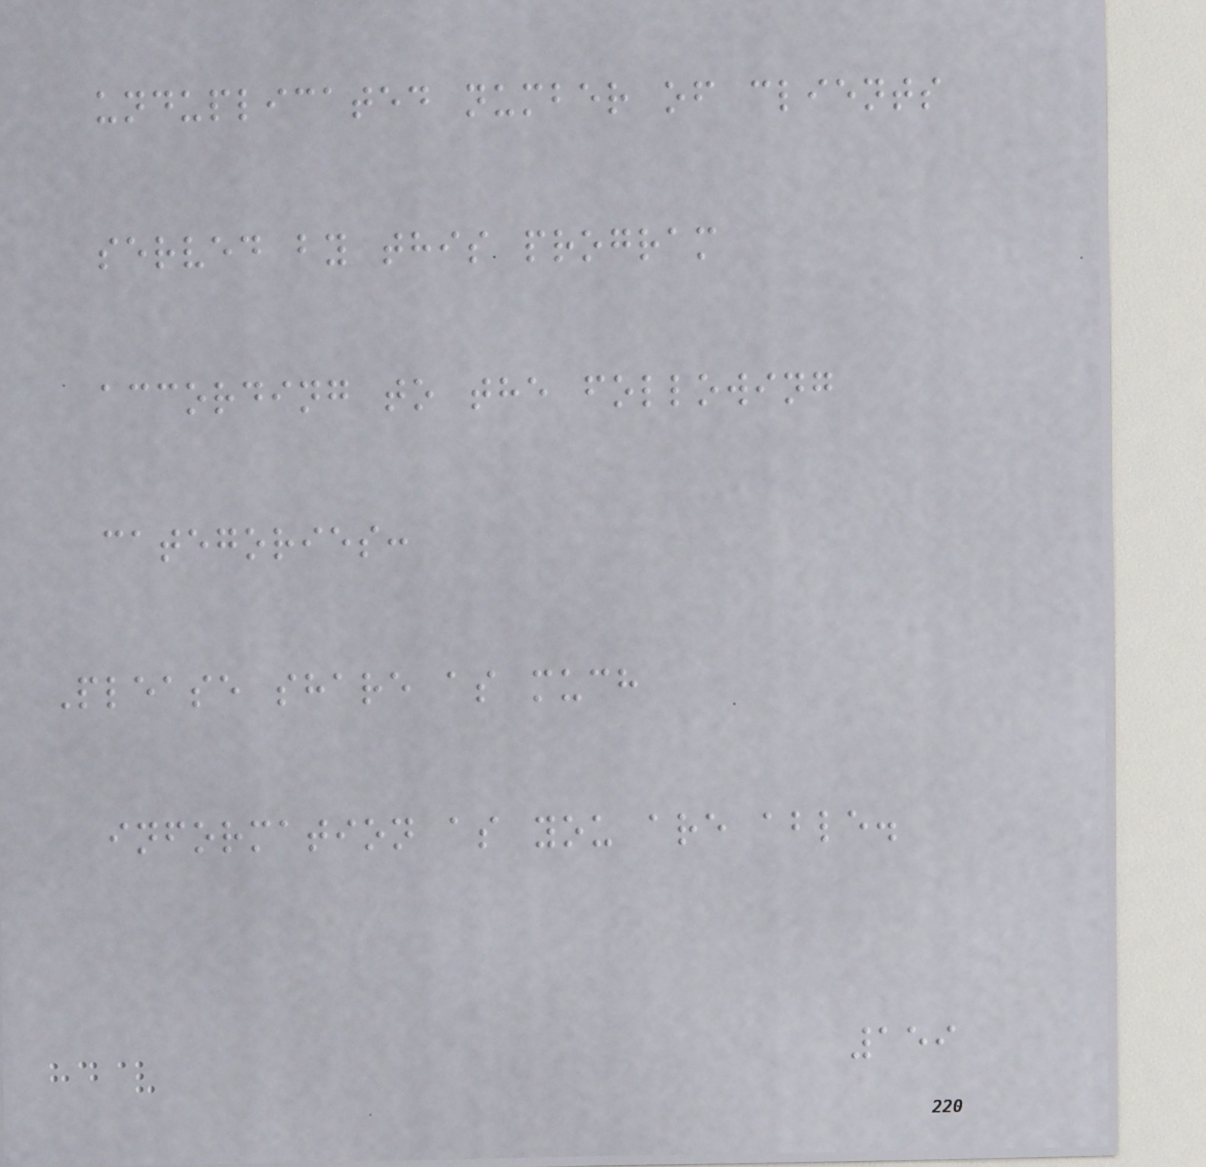unduplicated number of clients
served by this program
according to the following
categories:
Please share as much
information as you are able.
159
